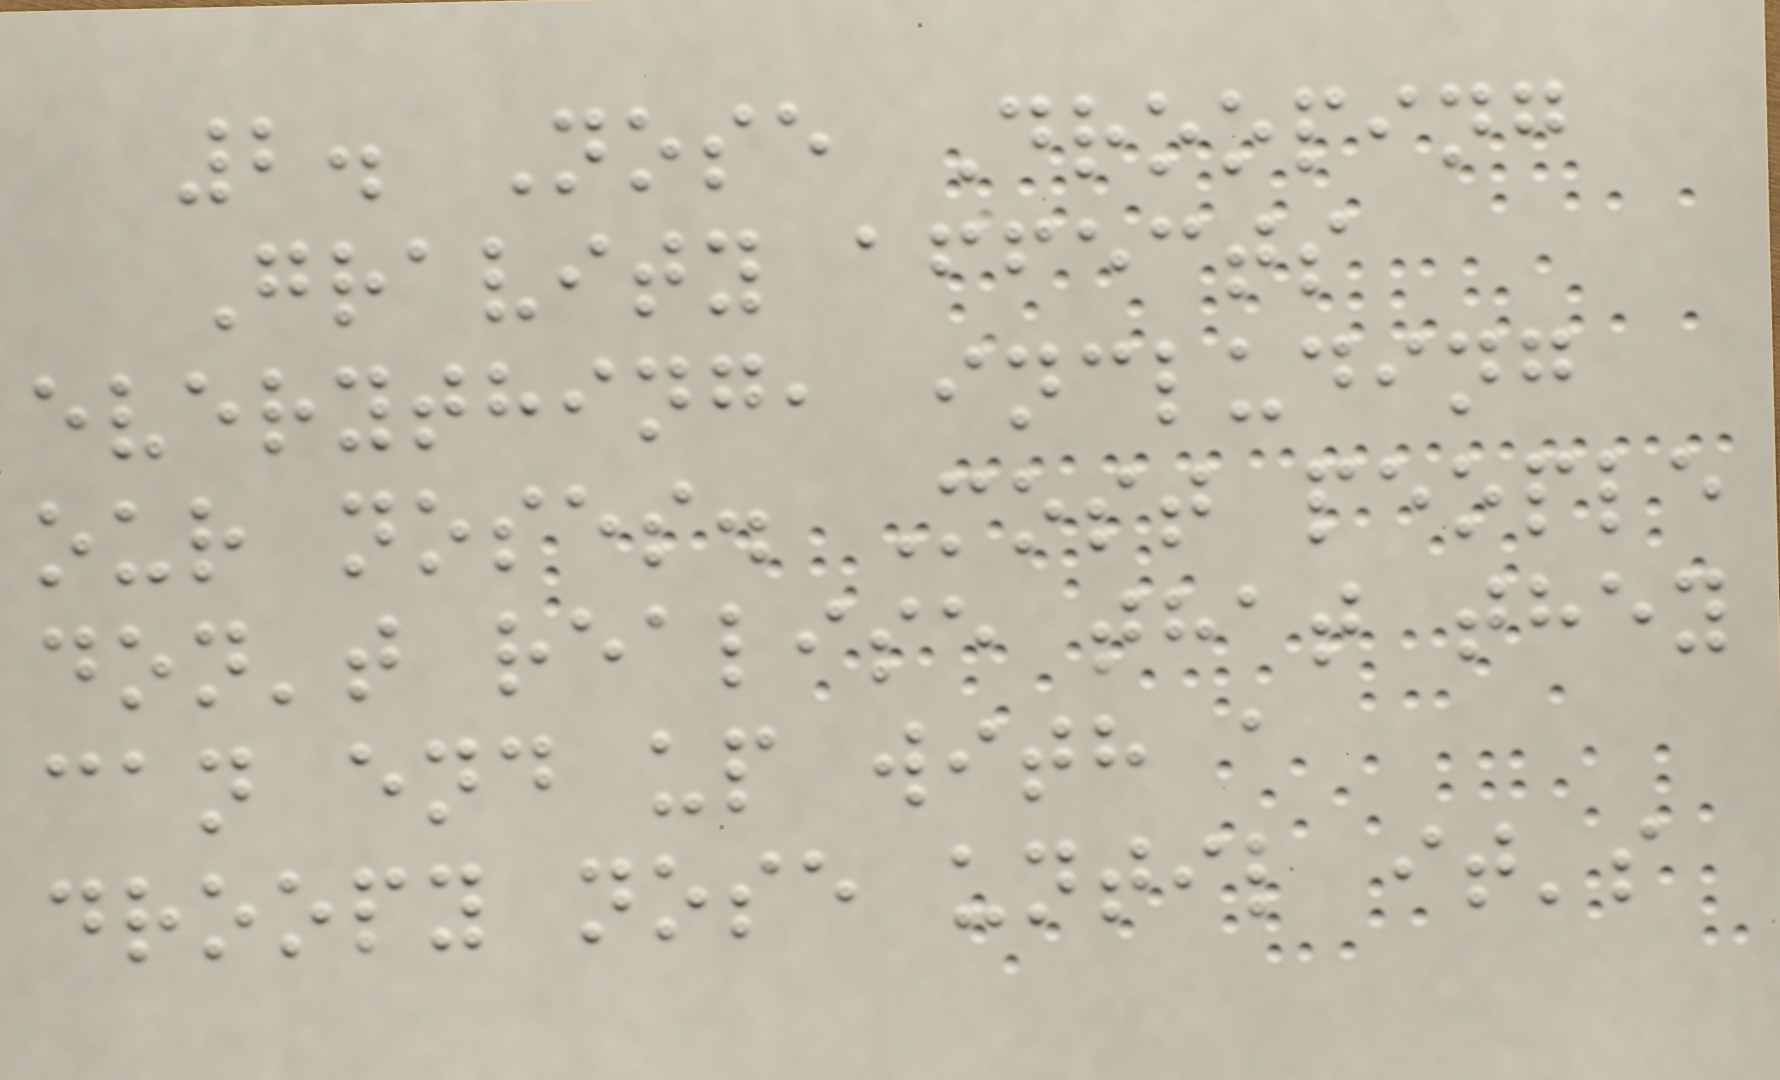2. Nose Drooping
Gravity affects
everything, including
our noses. Most people
don't realise that they
can end up with a
droopy nose until it's
